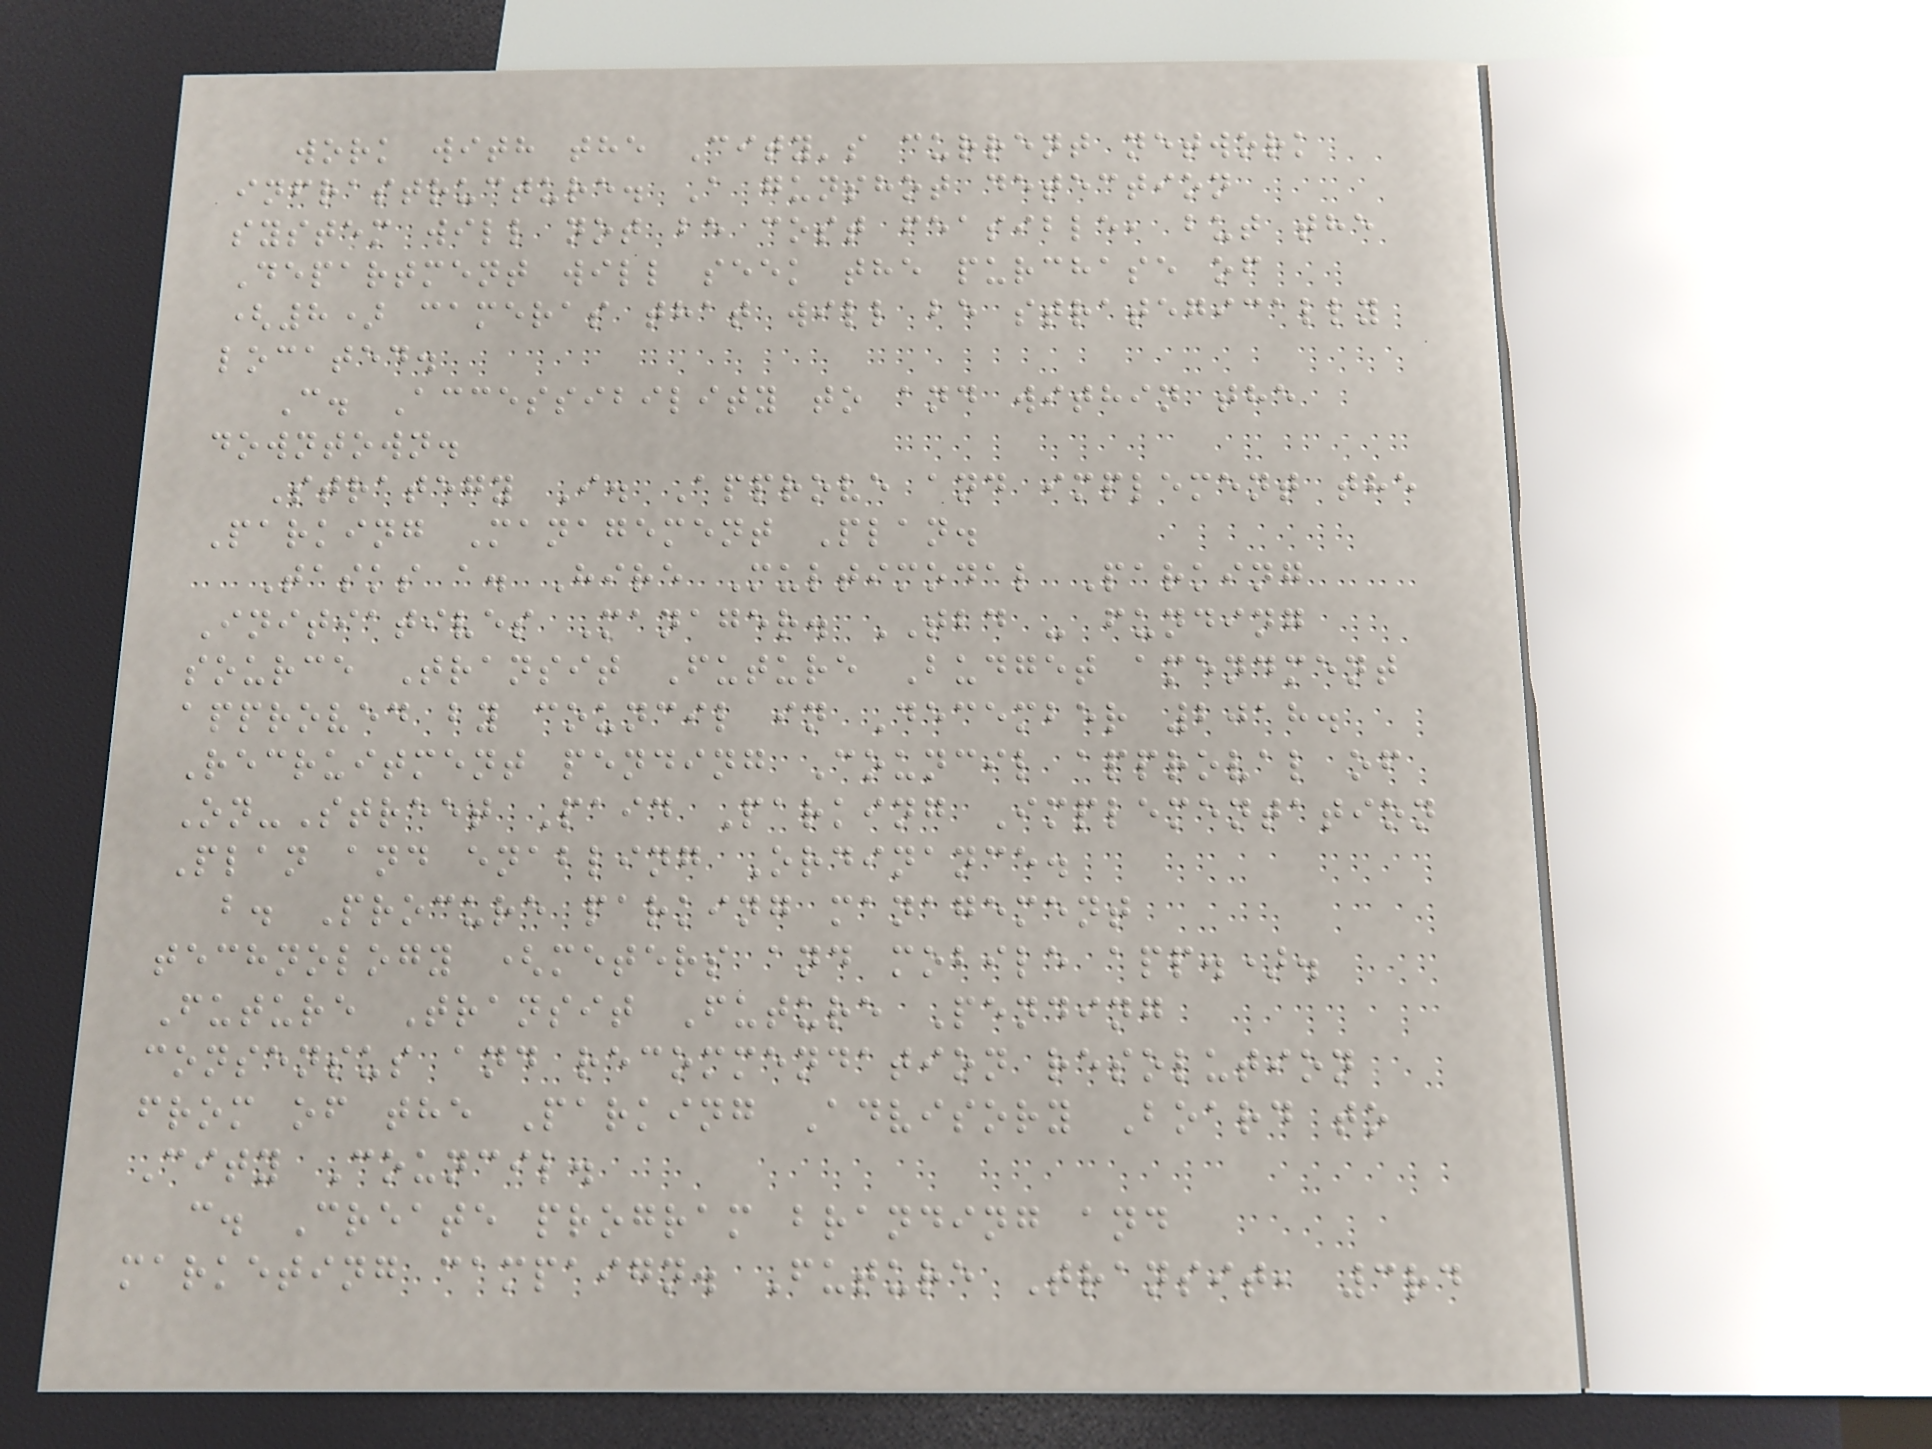work with the City's current network
infrastructure. A gunshot detection
system will not be cost feasible, but the
Department will seek the purchase of
(8) cameras that will be strategically
located.
C. Accessibility to and within the
downtown.
Strategy I. Approve and implement the
Parking Management Plan.
Tasks a. Hire Multimodal Parking
Initiatives Manager. TBD - funding
source Transit Future Budget amendment
approved by council in December 2018.
Recruitment pending Council approval of
On-Street Paid Parking Implementation
Plan and enabling Ordinance.
b. Procure parking management
technology (meters and mobile app.).
Future Transit Future Pending
consensus and recommendation resolution
from of the Parking Advisory Board to
City Council.
c. Create program branding and
marketing campaign. Future Transit, 3rd
